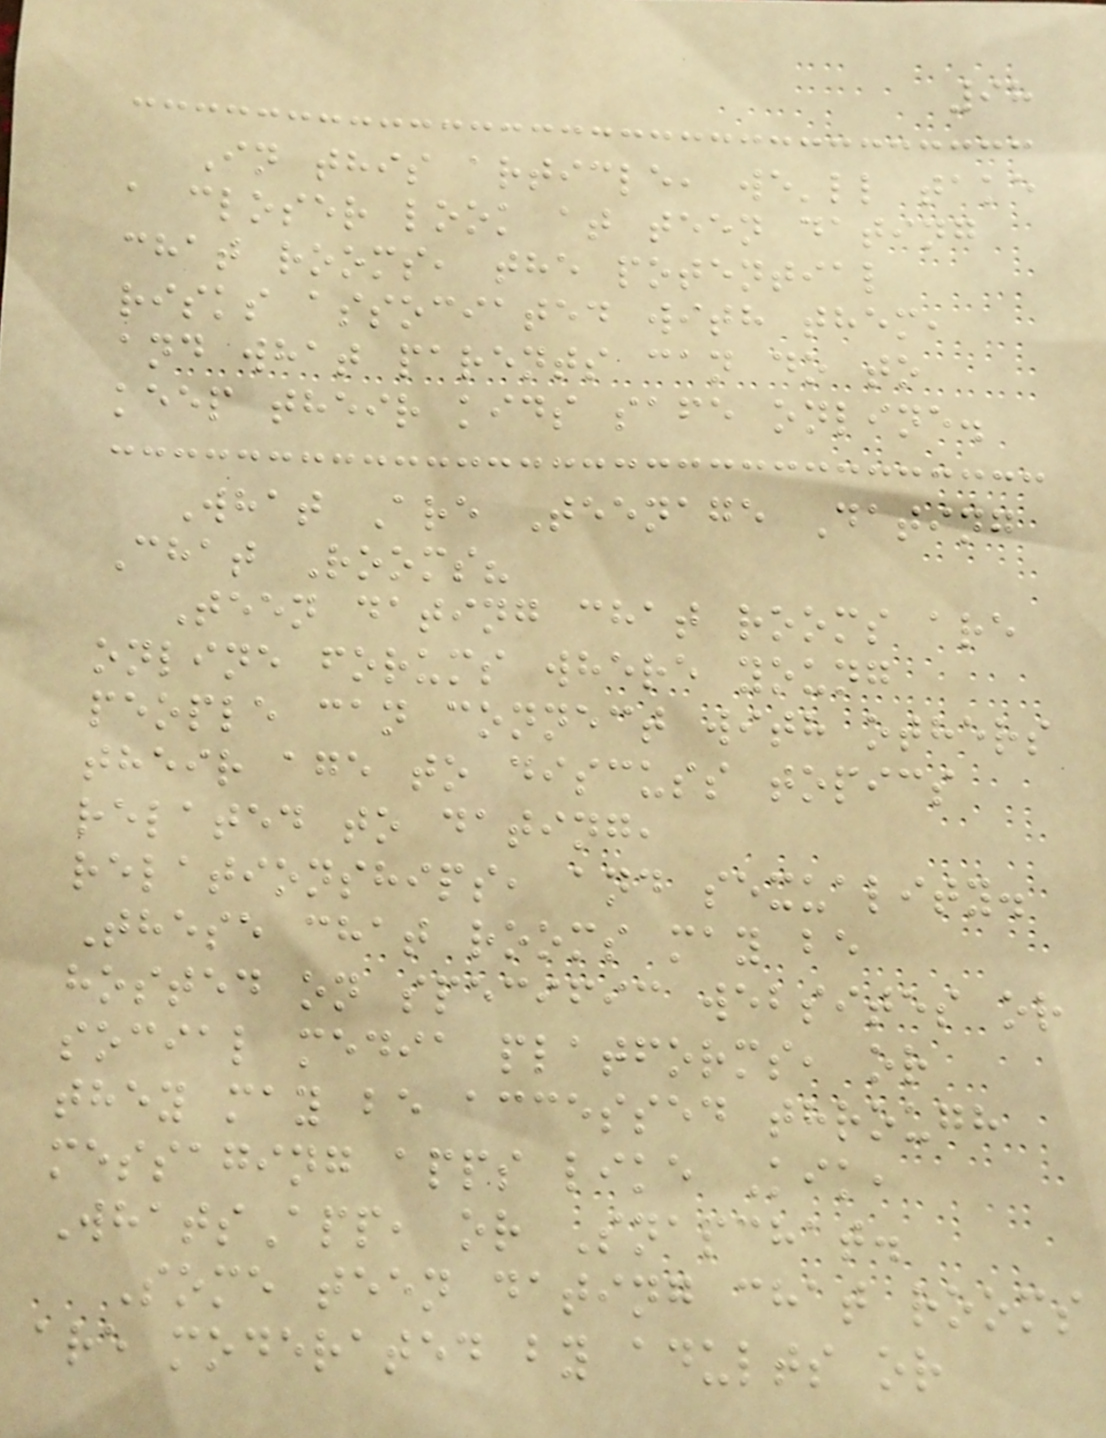98
In this article, we'll take
a closer look at teen dating
chat rooms, the potential
risks associated with them,
and what parents can do to
keep their kids safe online.
What Are Teenage Dating
Chat Rooms?
Teen dating chat rooms are
online forums where young
people can connect with others
their age to discuss topics
related to dating,
relationships, and sexuality.
These chat rooms may be
hosted on specific websites or
social media platforms, or
they may be accessed through
messaging apps like Kik,
WhatsApp, or Snapchat.
Some teen dating chat rooms
are moderated by adults or
